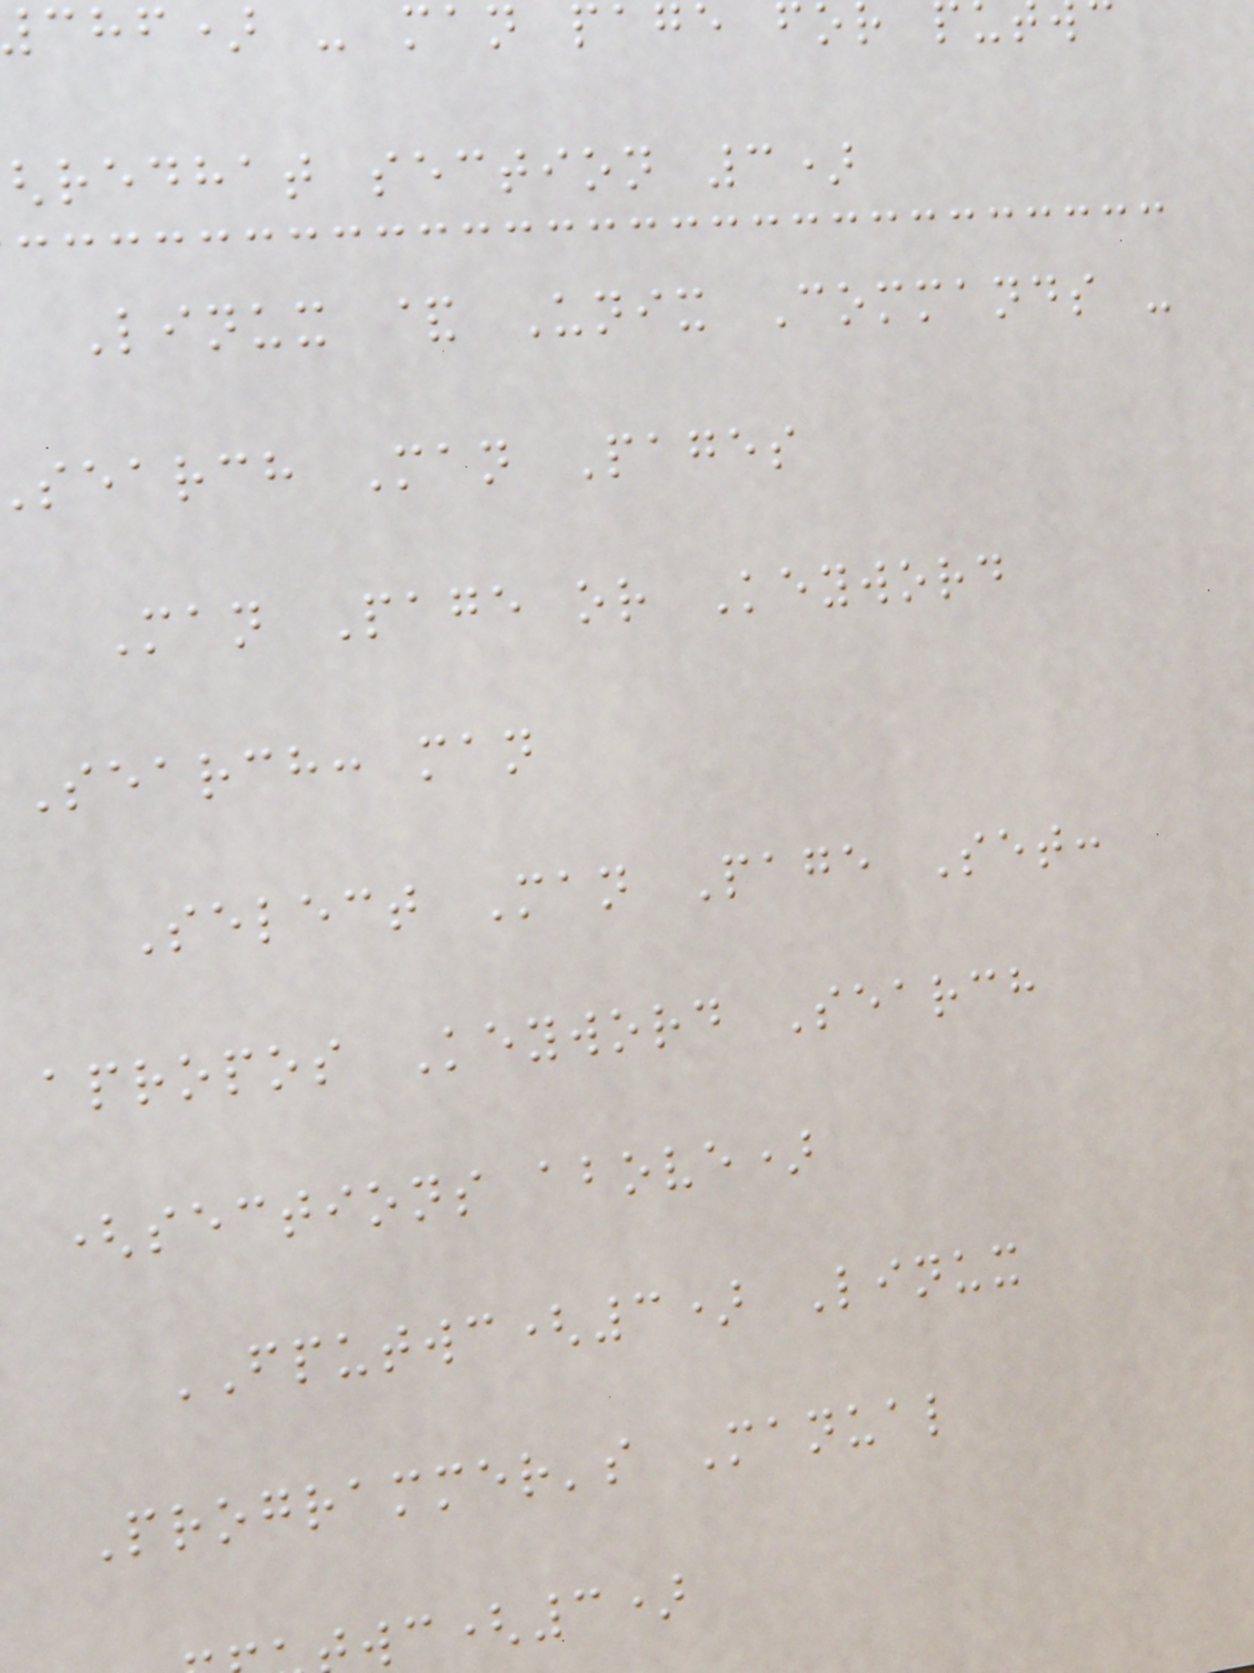chf) - man page for
redhat section 3)
Linux & Unix Commands -
search Man Pages
Man Page or Keyword
Search: man
Select Man Page Set:
apropos Keyword Search
(sections above)
FPUTWC(3) Linux
Programmer's Manual
wc(3)
